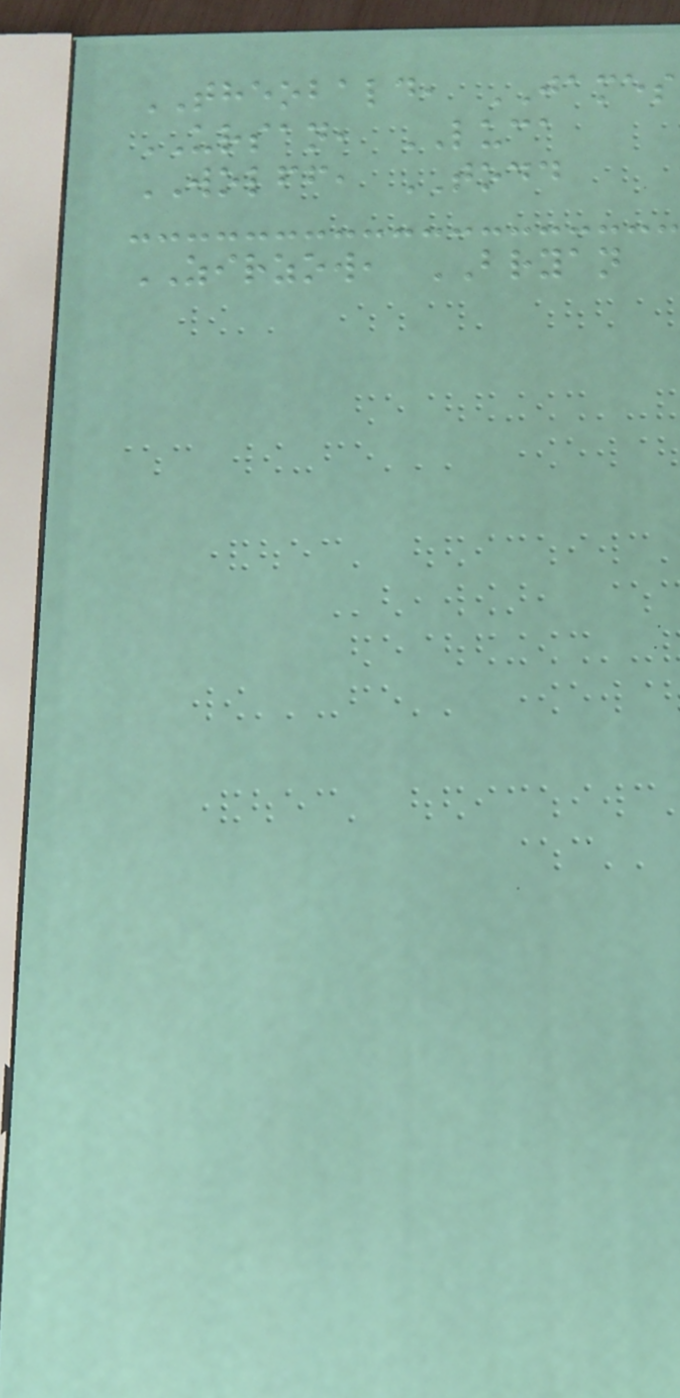THEOBALD, JAMES
URSAN, LUCA
WOLFF, TODD
ZIRZOW, BRYAN
